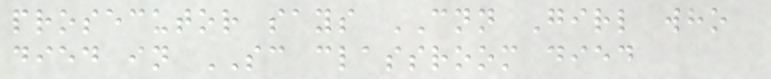prosecutor says CNN Girl who
died in SC classroom died
